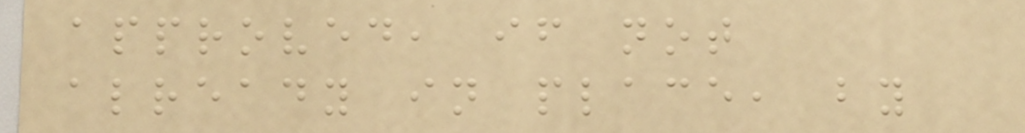approved, if not
already in place, by
